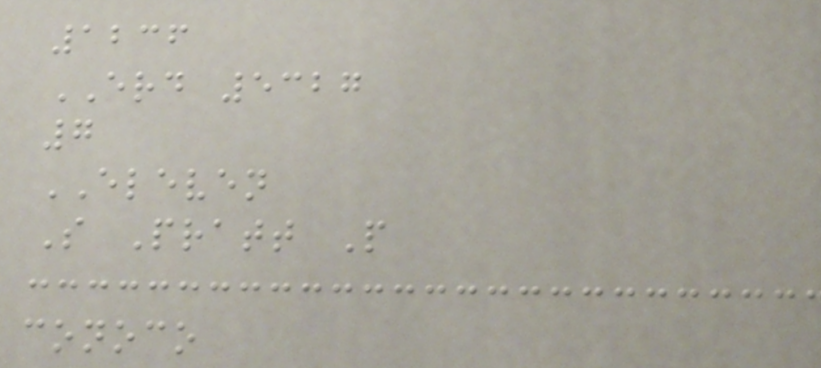1236
ERD 5327
7
ELEVEN
S Pratt P
conoco
